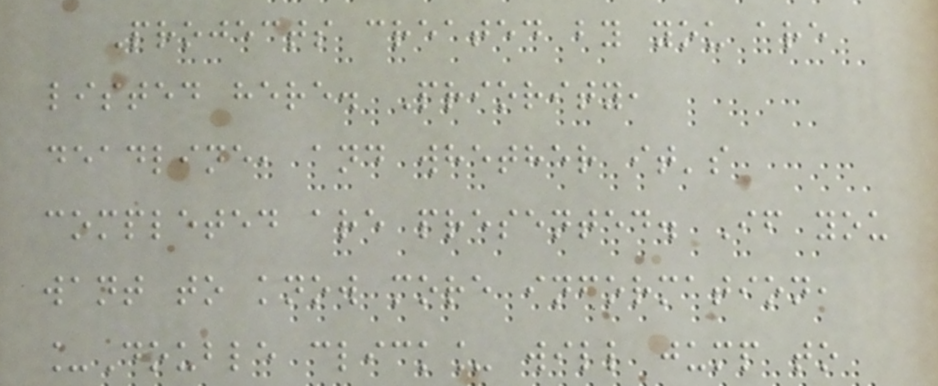Projects created by you are
listed here. Priority,
deadline, and whether it's
completed are presented. If you
want to know more information,
_Double click_ will jump to
